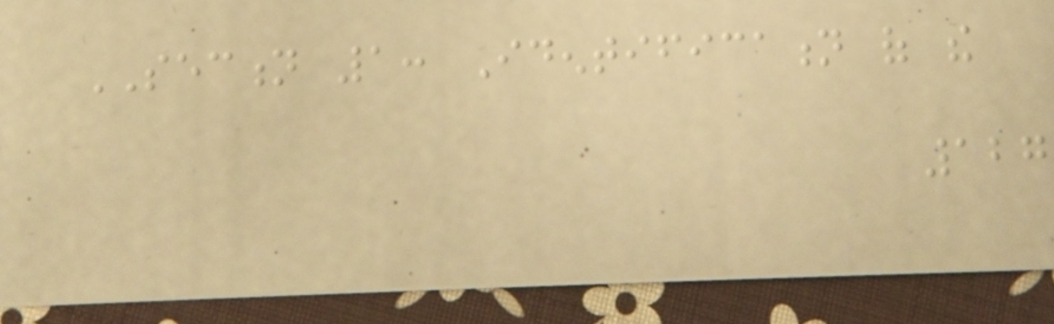SECTION 1: Identification of the
127
